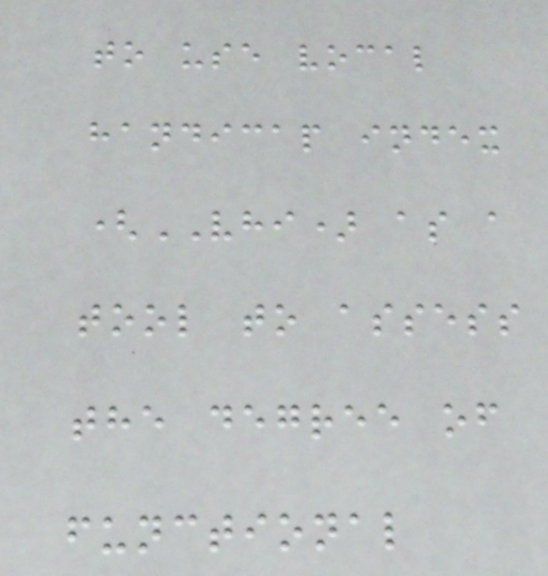to use vocal
handicap index
(VHI) as a
tool to assess
the degree of
functional
